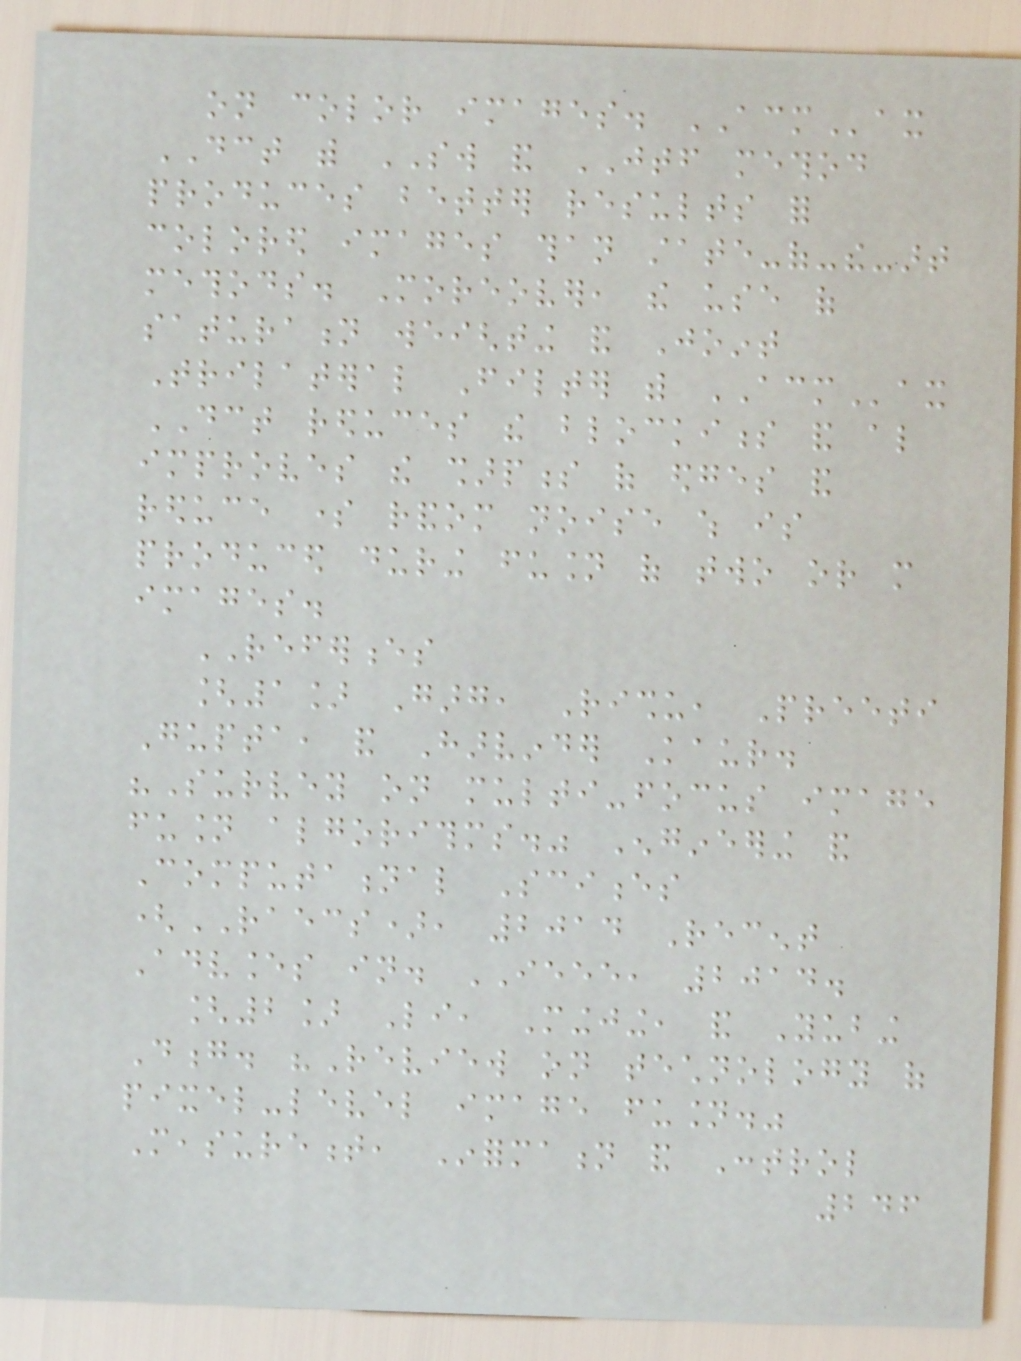on color images. ACMax
DCT with SW and JTF method
produces better results for
colored images than state-of-the-art
methods. Moreover, the use of
saturation weighting and Joint
Trilateral Filter with ACMax
DCT reduces the blockiness and also
improves the sharpness of edges and
reduce some random noise which is
produced during fusion of two or more
images.
REFERENCES
[1] Garg, Rishu, Preeti
Gupta, and Harvinder Kaur.
"Survey on multi-focus image
fusion algorithms." Engineering and
Computational Sciences
(RAECS), 2014 Recent
Advances in. IEEE, 2014.
[2] Li, Mingjing, and Yubing
Dong. "Review on technology of
pixel-level image fusion."
Measurement, Information and Control
246
